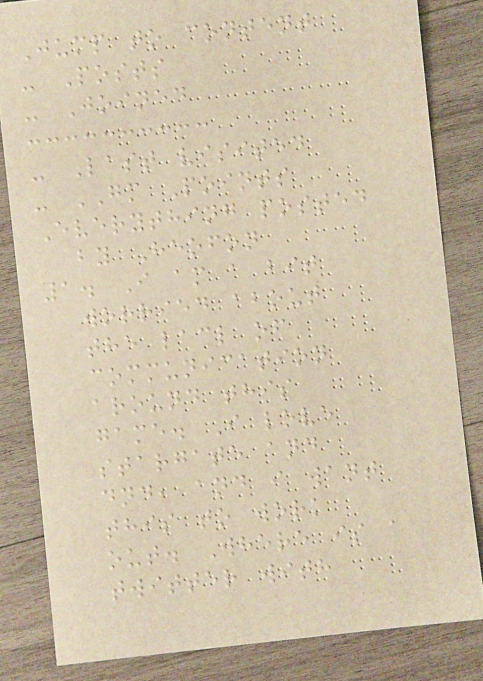Jump to content
- Posts
- Joined
- Last visited
- GM Points
Everything posted
by Heofon
1. I am a bit
worried about
the lacl of
communication
around this
game. I love
stargate and
dnd, and i want
this to work
out. Where is a
twitter with
